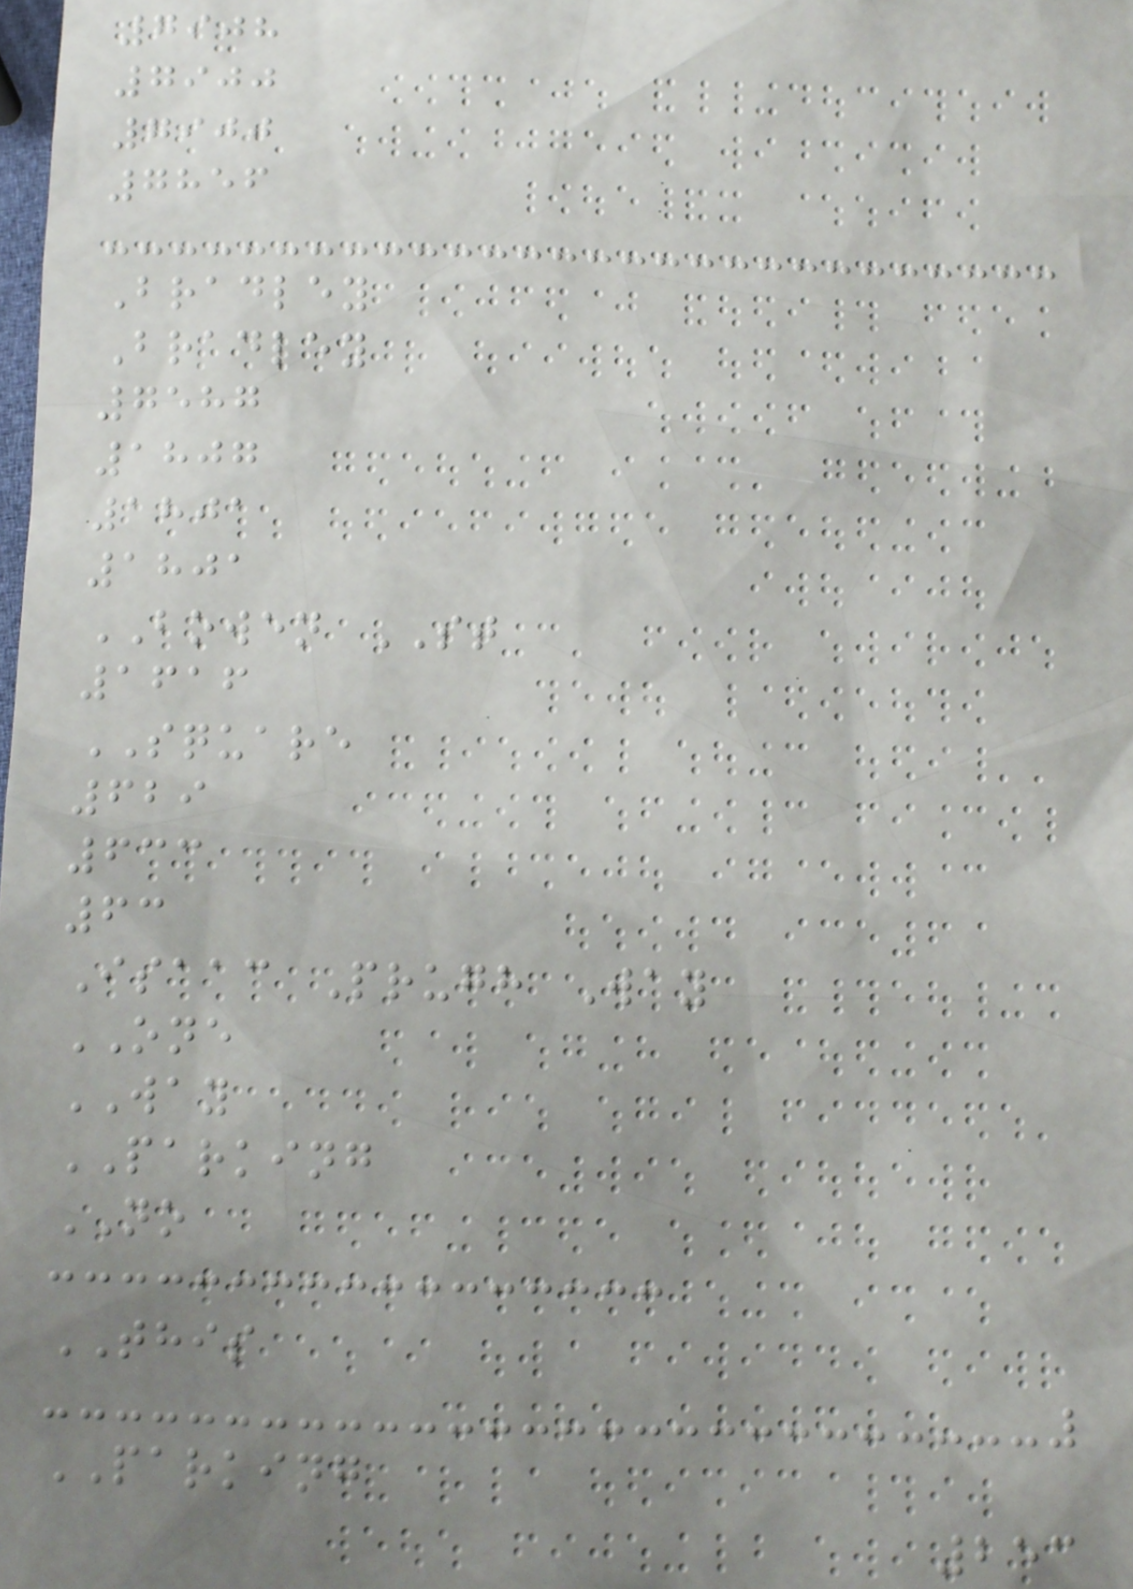7908
7900
7900
7856
Bradley
Bradley
7587
1807
1801
1801
BOWEN ST
1616
SQUARE
629
633
63
Isaac Prugh Way
ONE
WAY
PARKING
NO
THIS
PARKING
253
